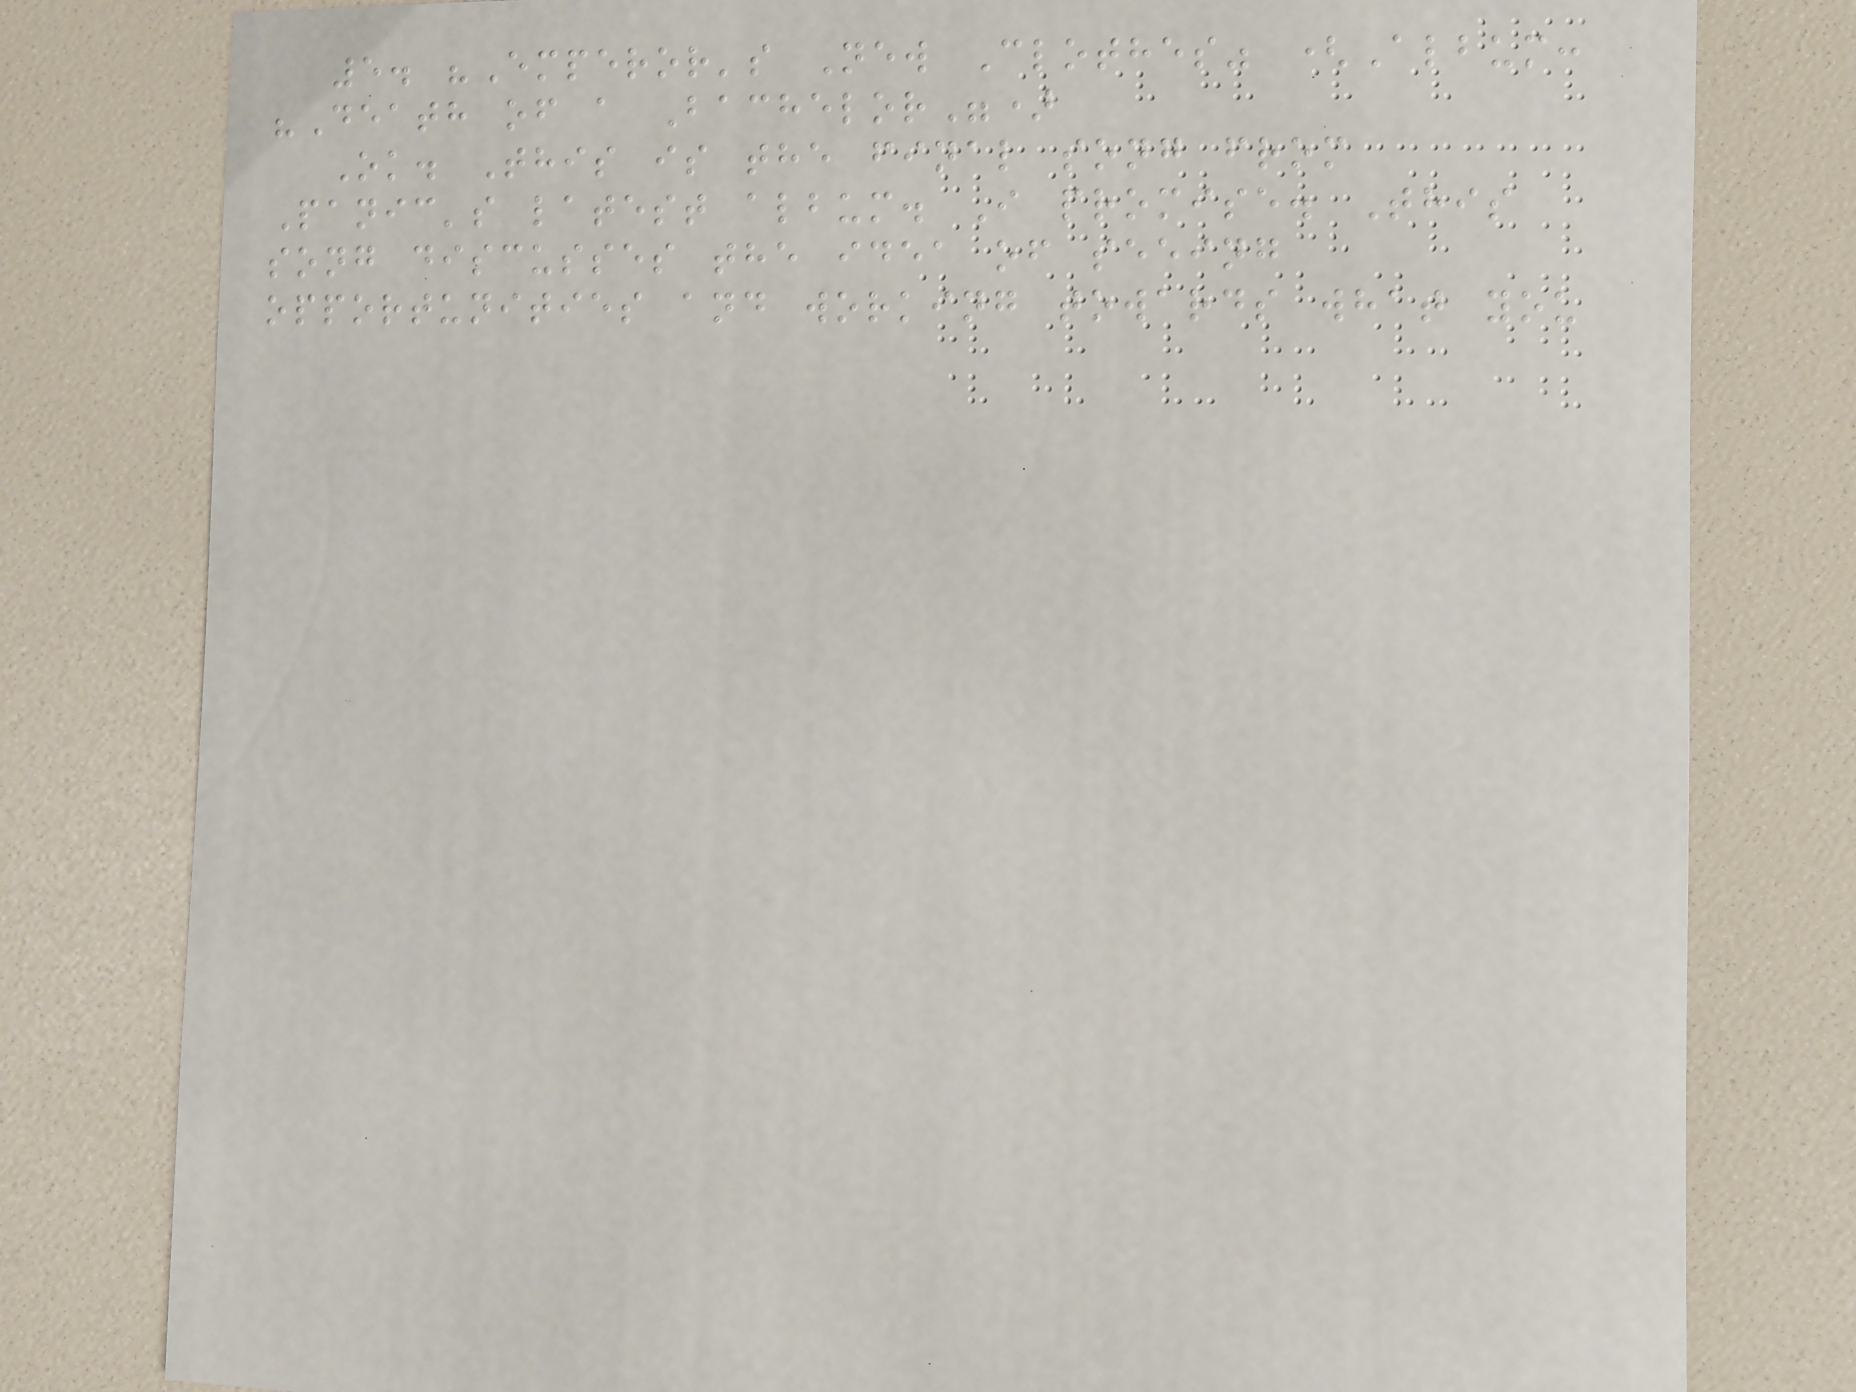5. "Emperor's New Clothes" (Album:
"Death of a Bachelor")
Ok. This is the final song from
Panic's latest album. I promise. This
song discusses the idea of seeing
opportunities and working towards what you
